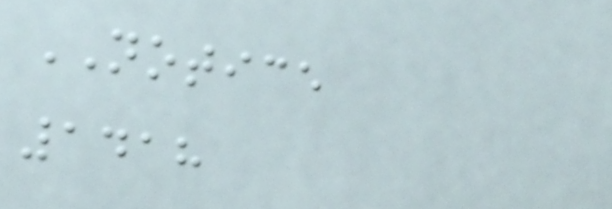NOTICE
1418
